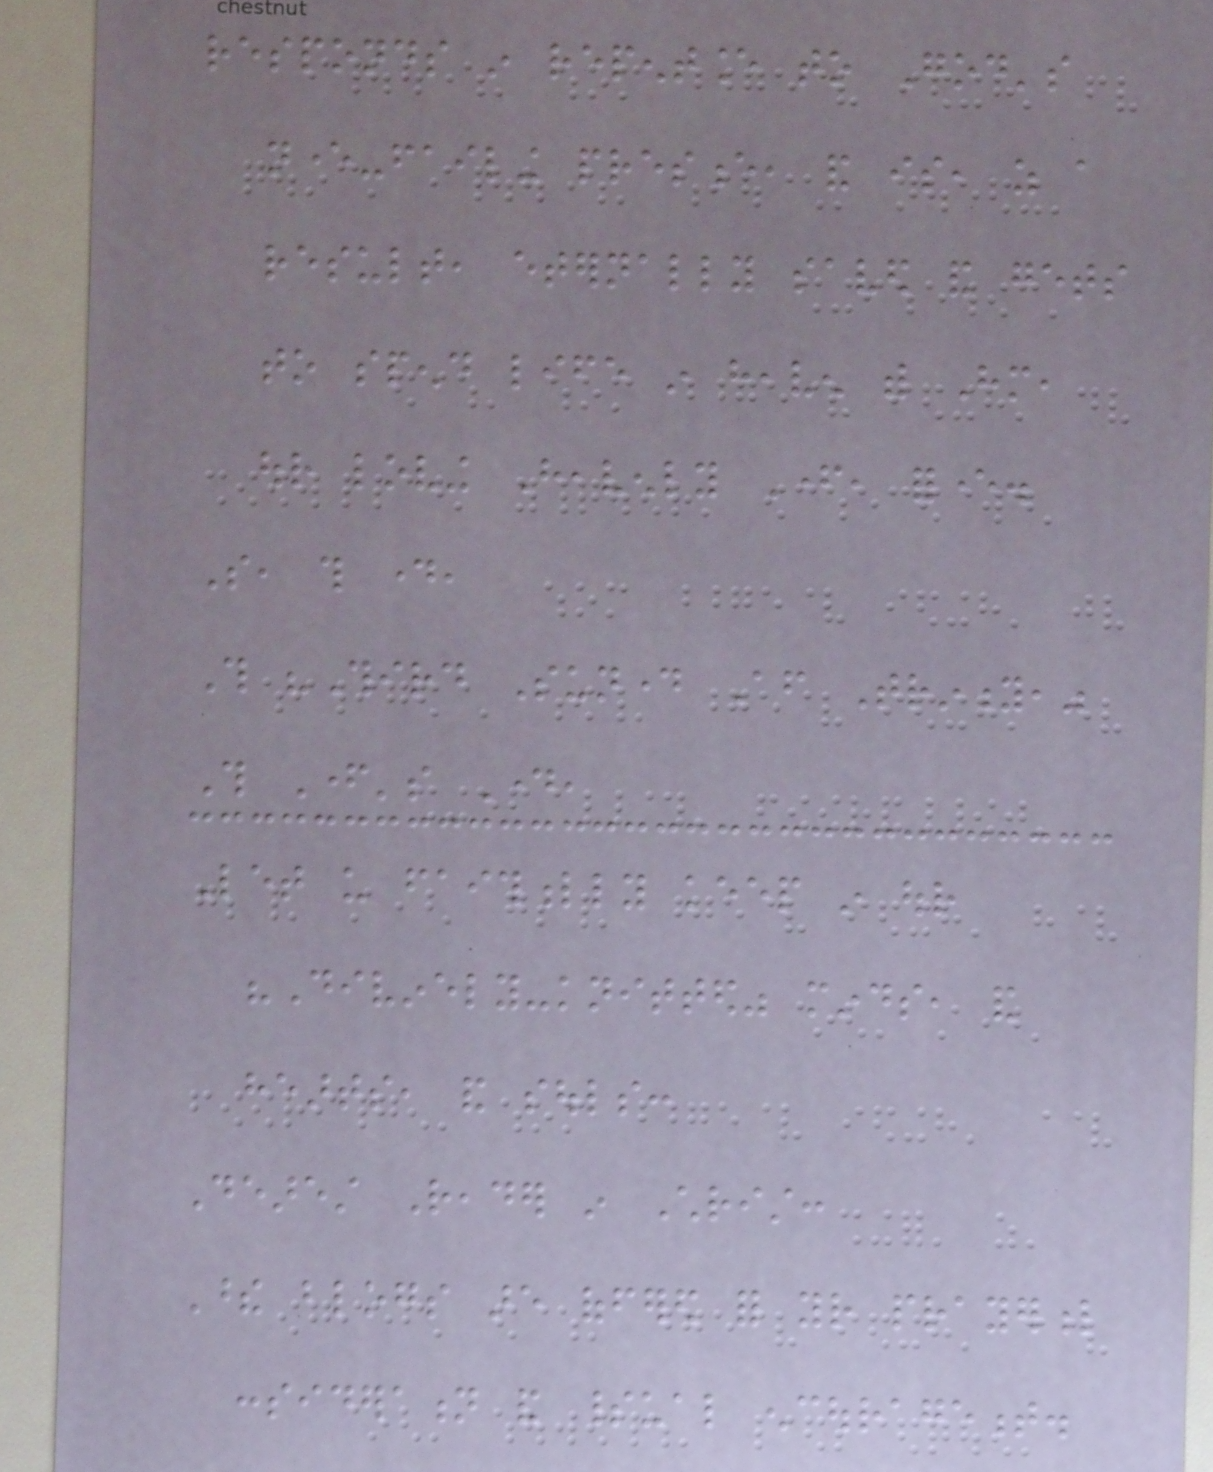responds in repentance to God's
never-failing presence, and is, as a
result, eternally saved and gets
to spend life in heaven with Him,
our loving Heavenly Father, forever.
So, this day,
This "Third Sunday After Trinity,"
This Father's Day,
Let us faithfully keep in our
"Divinely-knitted" minds, and
hearts, and souls:
Dearest Reader in Christ:
These blogs are offered for your prayerful
consideration and spiritual encouragement.
